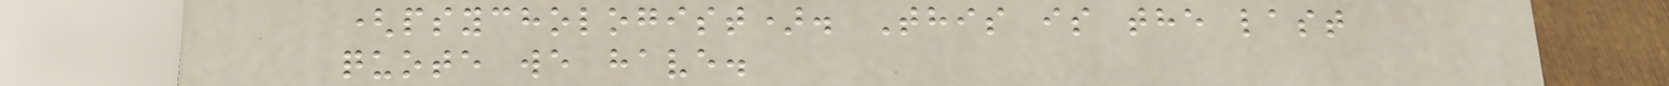(psychologist). This is the last
quote we have.
